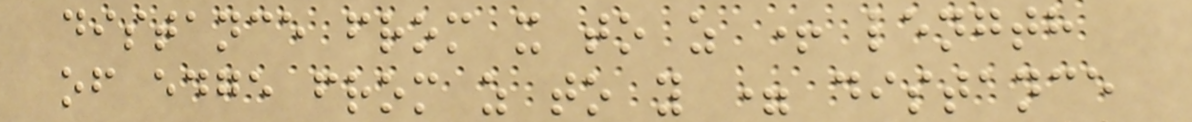distance from x to z + length
of edge from z to y = distance
